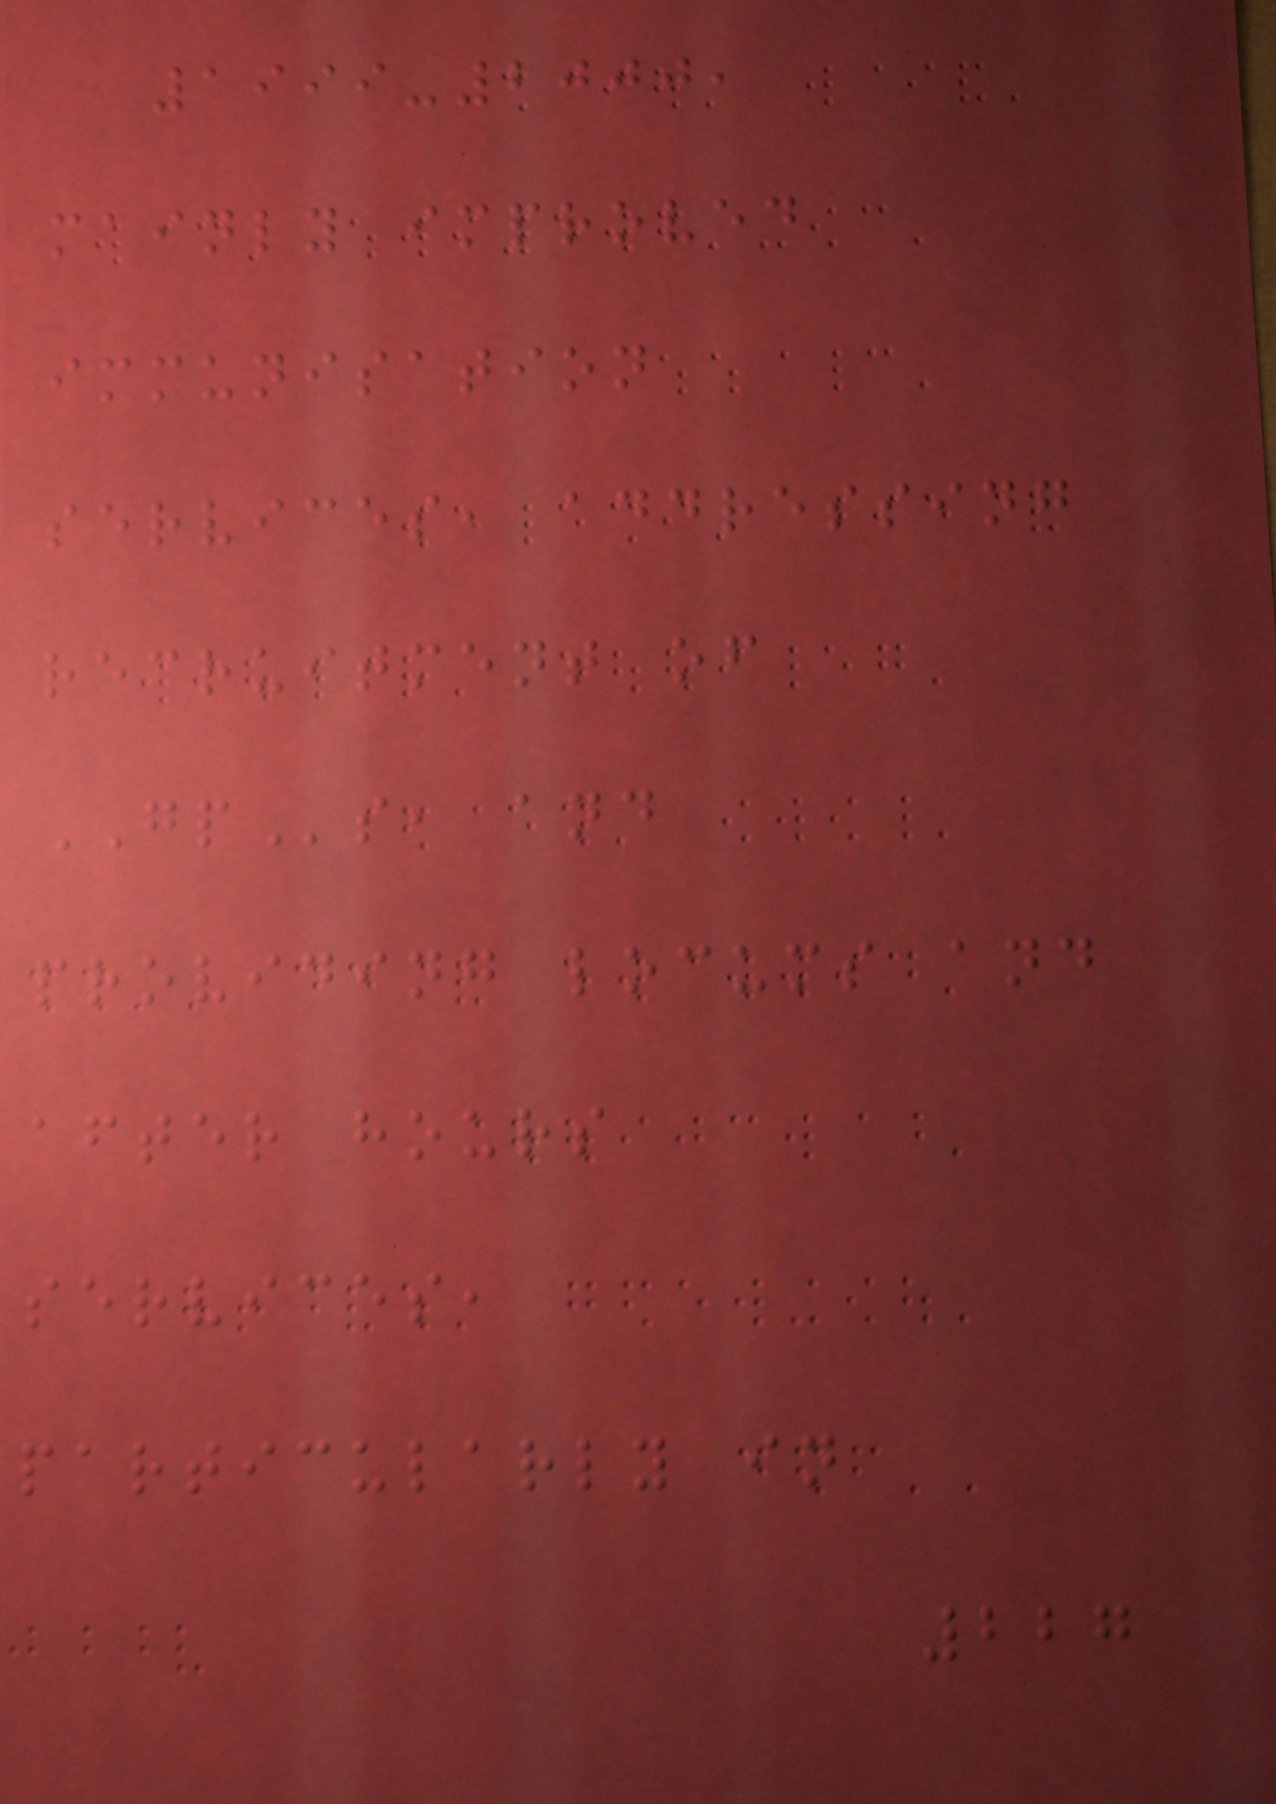1999-2000,
mainly improved
immunisation
services, addressing
recruitment of
GPs, and
providing locums and
after hours
services,
particularly in
227
